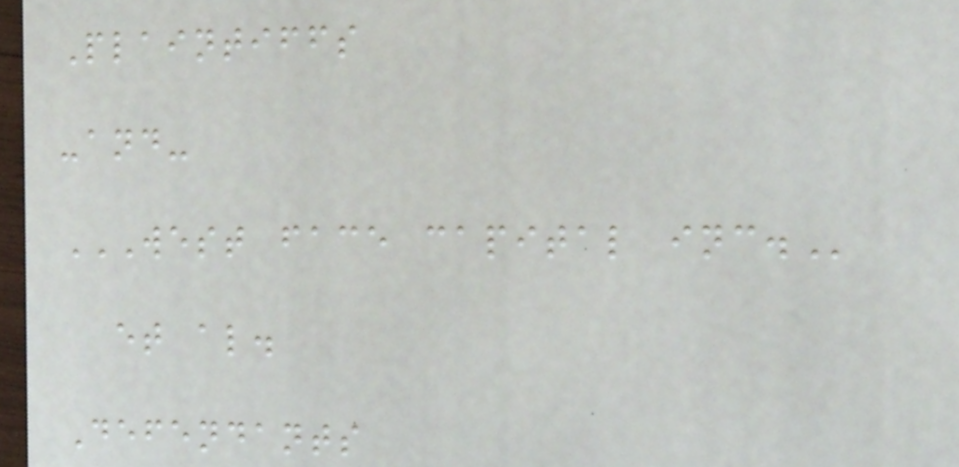Plaintiffs
-and-
WEST FACE CAPITAL INC.
et al.
Defendants
